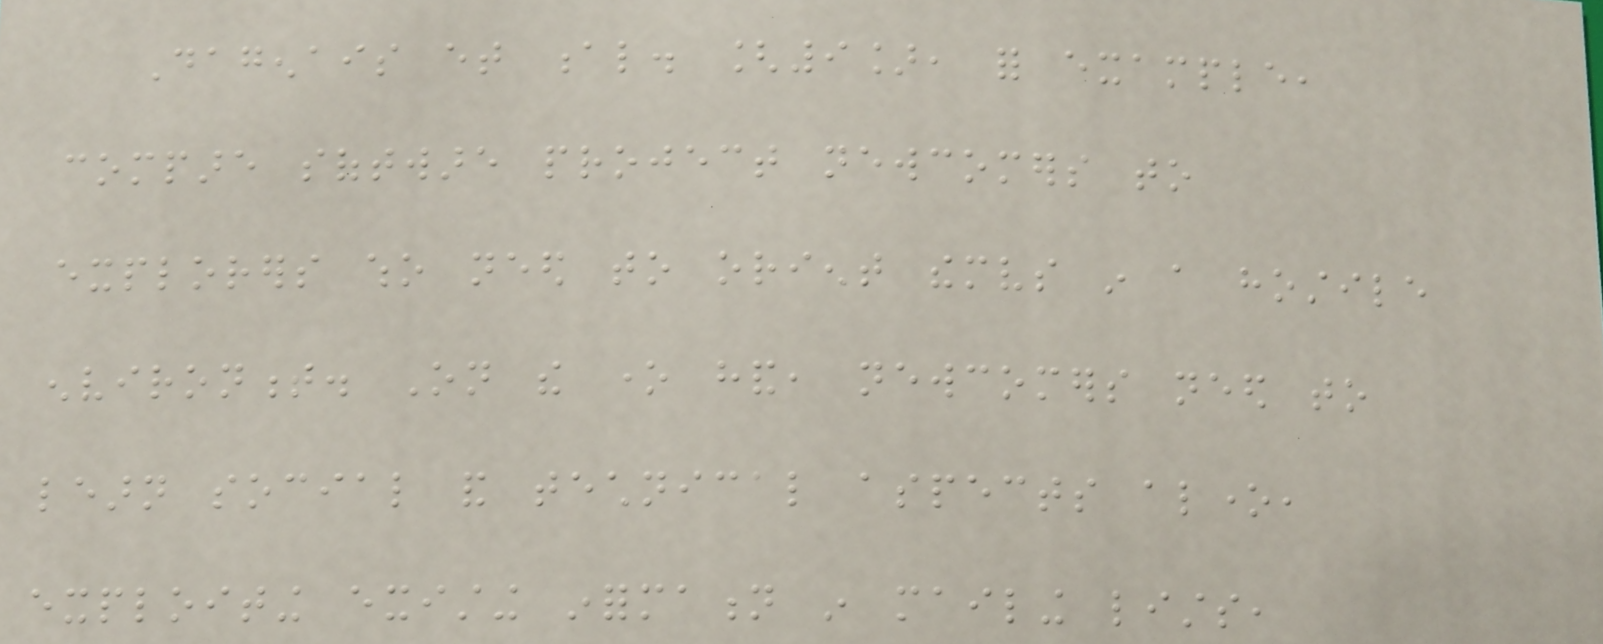Dagenais et al. [9], for example,
compare software project newcomers to
explorers who need to orient themselves in a hostile
environment. On the one hand, newcomers need to
learn social and technical aspects alone,
exploiting existing information in mailing lists,
